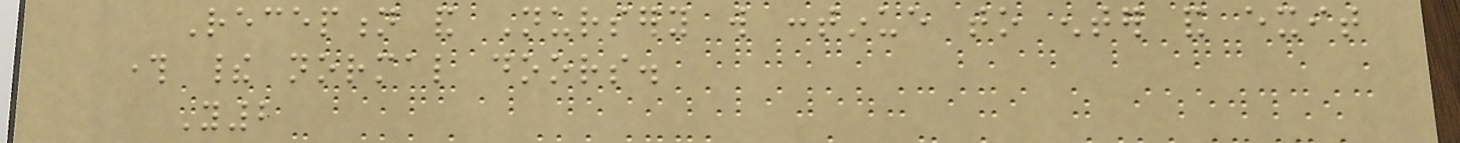Reception and Nursery will continue to enter and exit
through their normal doors.
Y2
